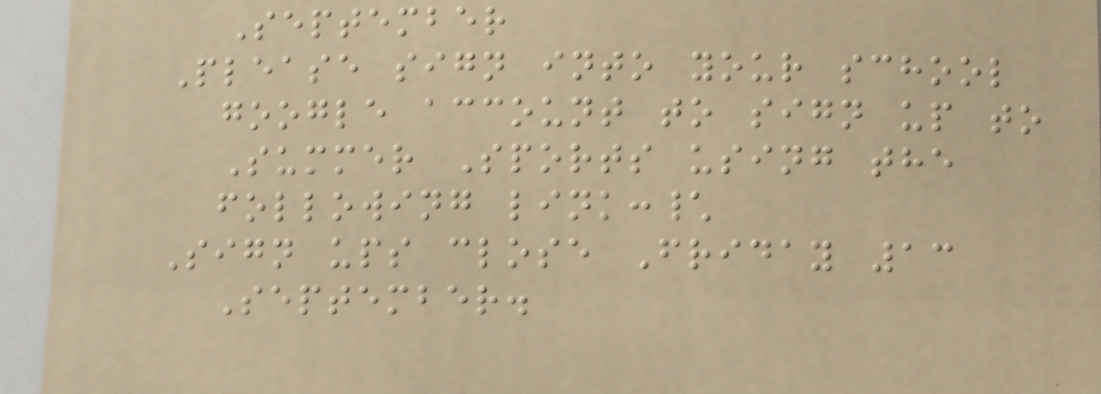September
Please sign into your school
google account to sign up to
Summer Sports using the
following link:\
Sign ups close Friday 13
September.
